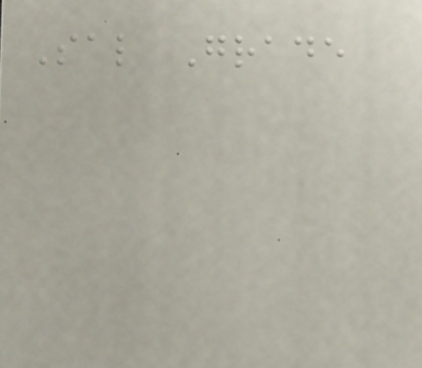Sal Grade
